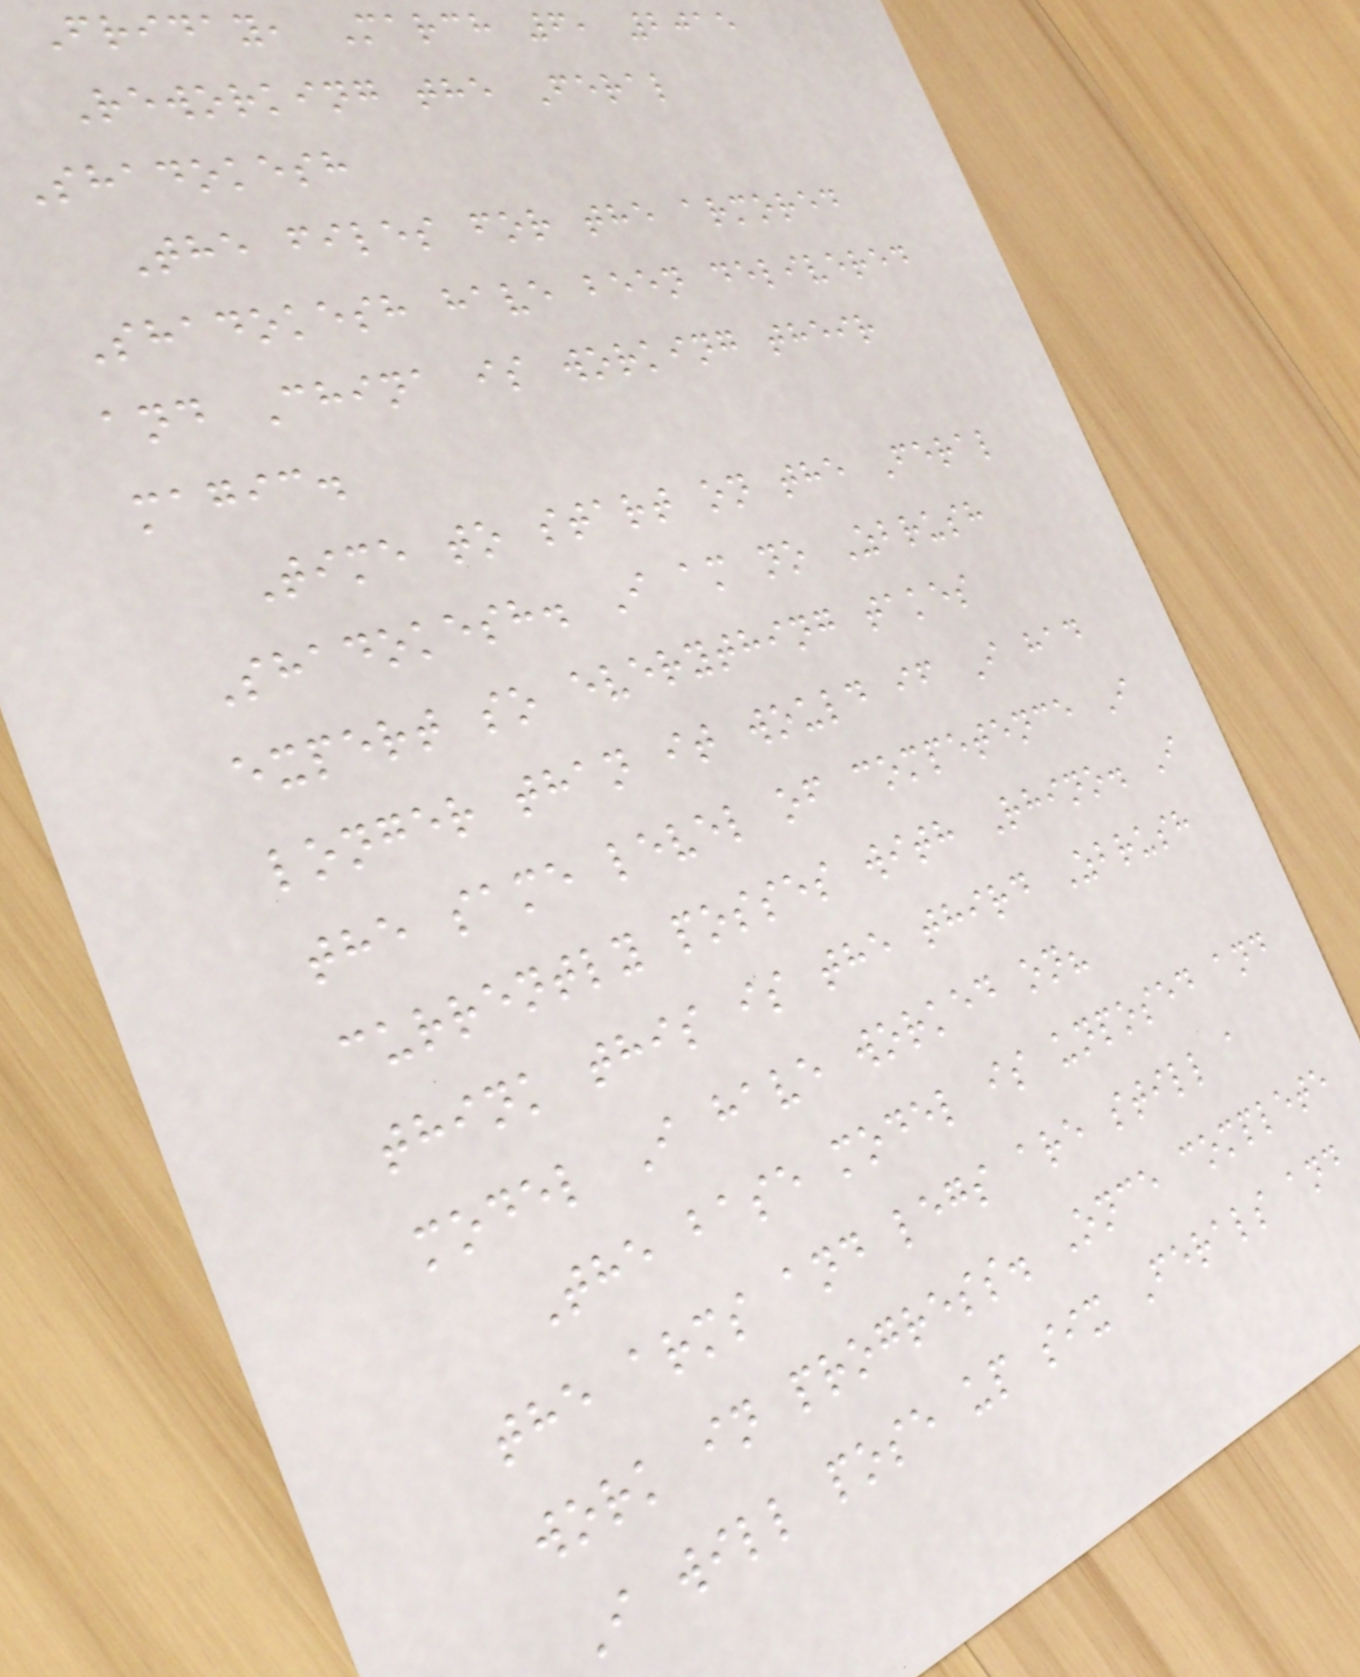Friday, March 6, 2015
Reworking the Feral
Shadokesh
The files for the armored
Shadokesh have been delivered
and China is working their
magic.
Time to start on the Feral
Shadokesh. I am no Zbrush
expert so everything takes
longer than it would if I had
the same level of competence I
currently posses with Rhino. I
think this is the third Zbrush
model I have worked on?
The base model is unposed and
the arms and legs are still a
work in progress. Once complete
I will pose up six Ferals and
